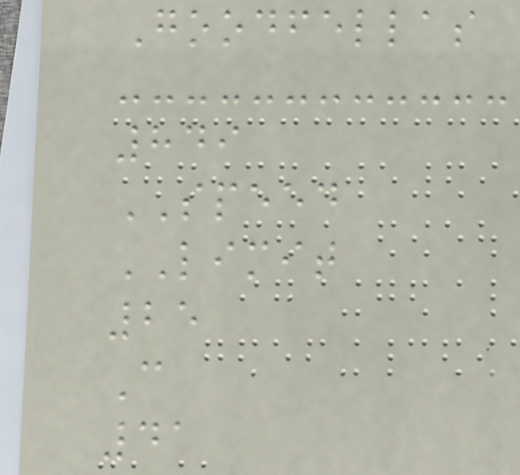Goodfellas
849
SPEED
LIMIT
25
C
41
